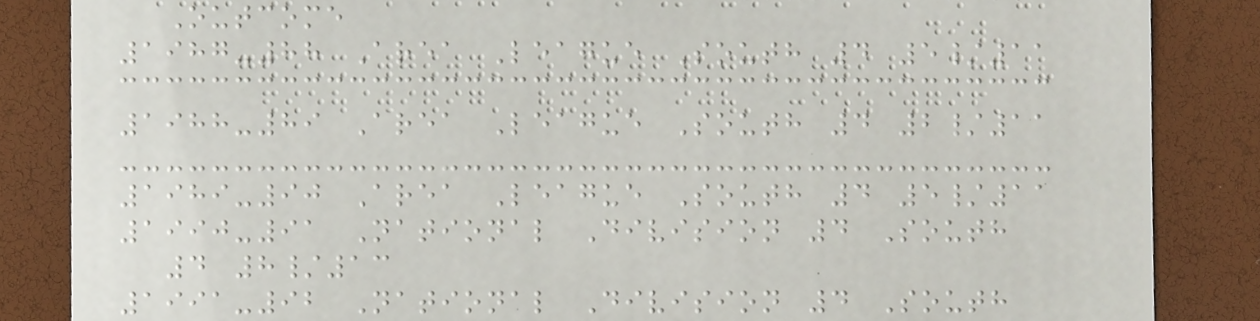Outcome
1987-88 Area League South 4 5/11
1988-89 Area League South 4 2/11
1989-90 Area League South 4 5/11
1990-91 National Division 4 South
4 8/13
1991-92 National Division 4 South
